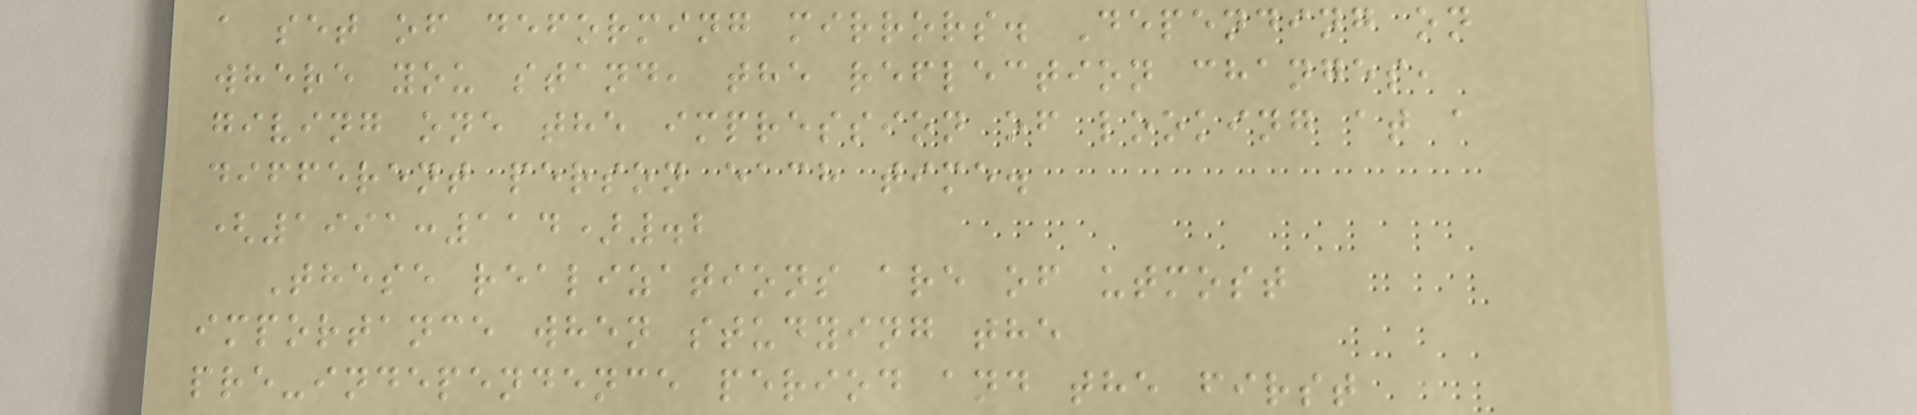a set of deforming mirrors. Depending on
where you stand, the reflection changes,
giving one the impression of looking at a
different person each time.
(1991:114).2
These realizations are of utmost
importance when studying the
pre-independence period and the first
